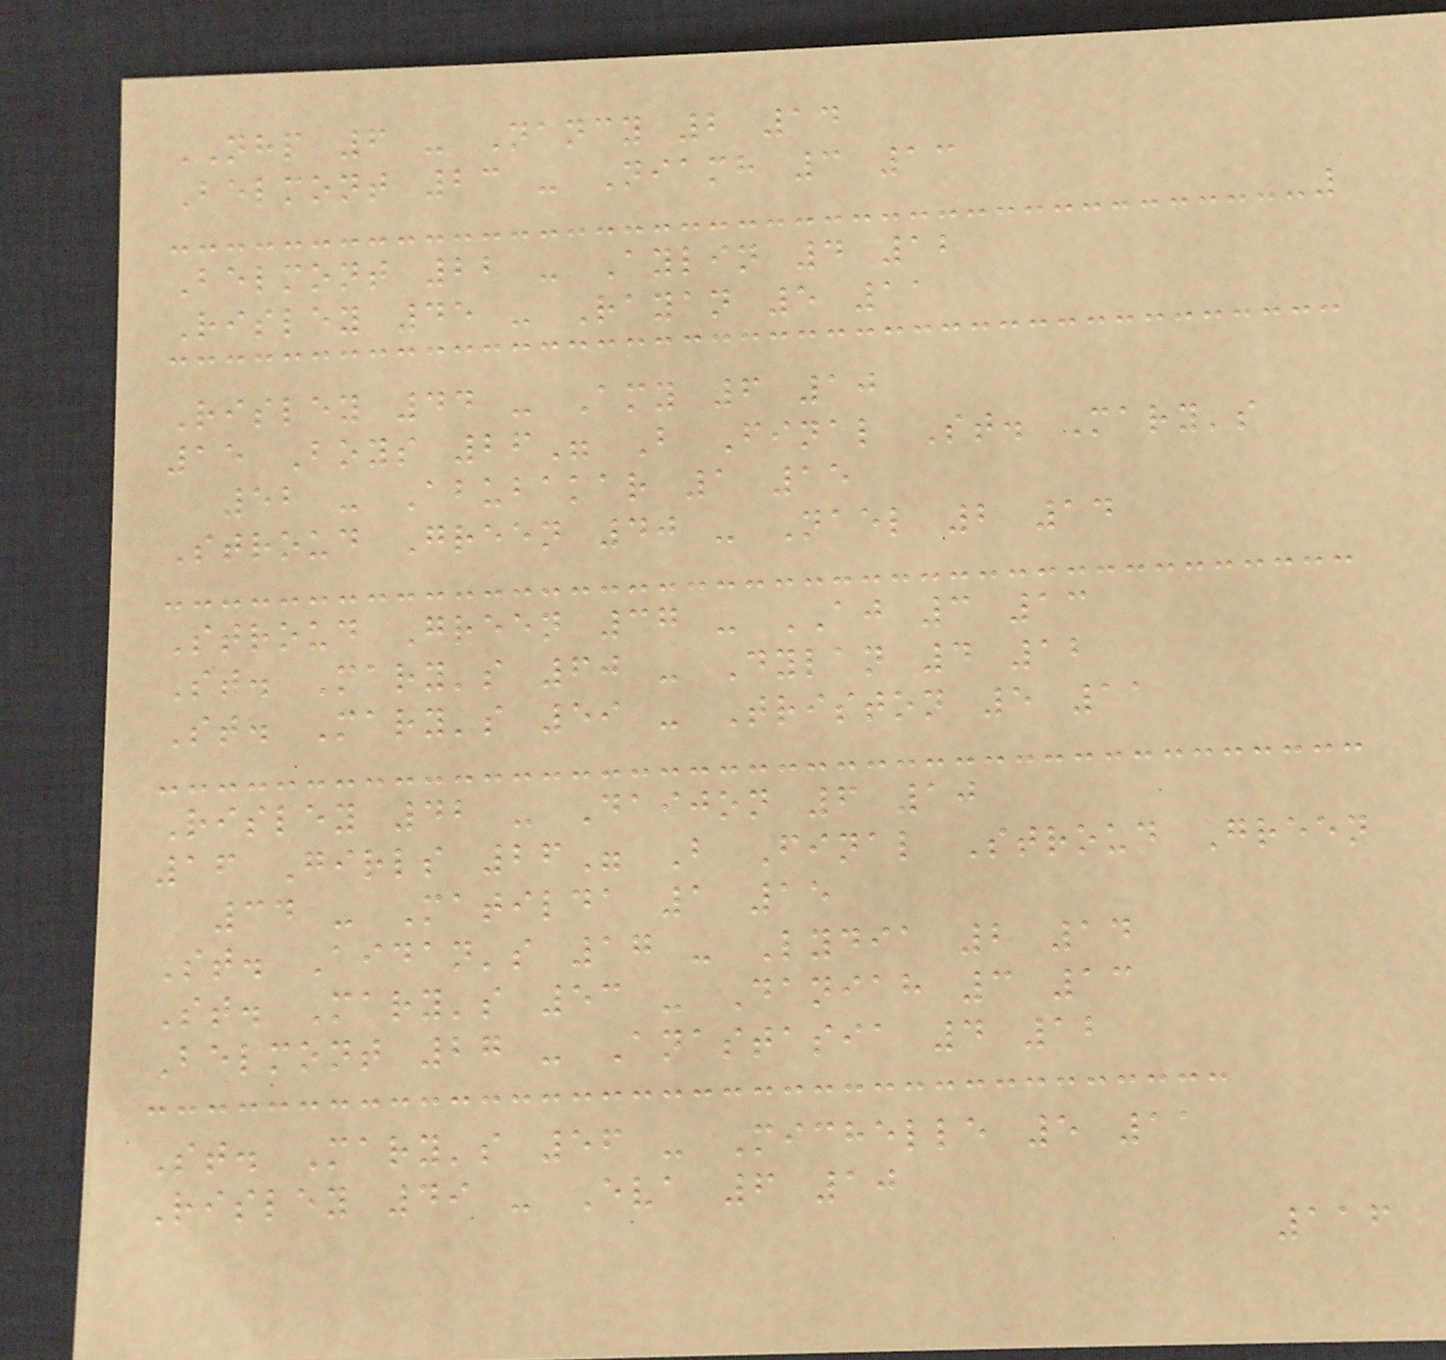NHP 6 - Nancy 2 14
Belmont 23 - Niamh 3 13
Belmont 22 - Aylin 4 12
Risley 45 - Rayan 5 11
Risley 44 - Amy 6 10
15 Boys 26" B Final St. Mary's
52 - Abubakar 1 15
Stroud Green 40 - Nael 2 14
Stroud Green 37 - AJ 3 13
St. Mary's 60 - Dylan 4 12
St. Mary's 59 - Triston 5 11
Risley 42 - Daijon 6 10
16 Girls 26" B Final Stroud Green
34 - Matilda 1 15
St. Aidan's 17 - Lydia 2 14
St. Mary's 53 - Daniah 3 13
Belmont 27 - Anastasia 4 12
St. Mary's 56 - Michelle 5 11
Risley 49 - Eva 6 10
116
